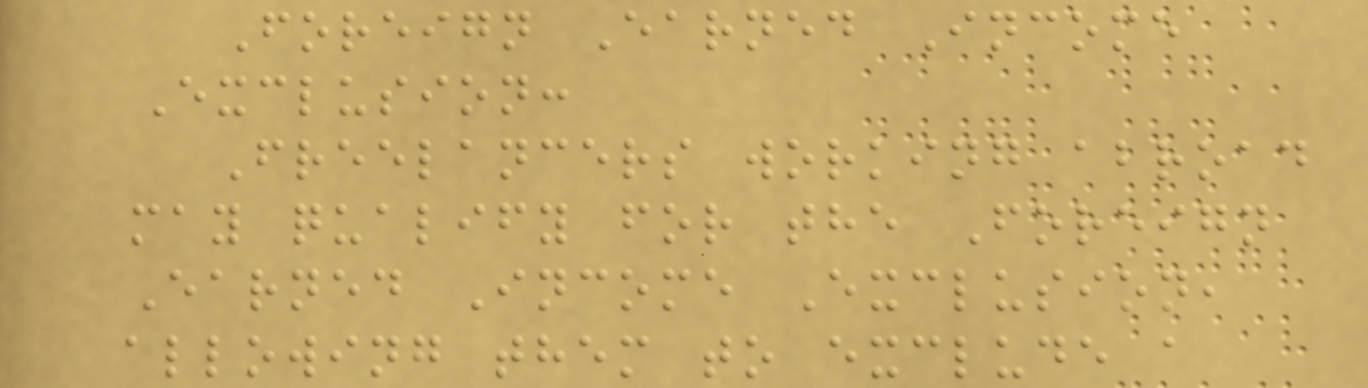Foreign Earned Income
Exclusion:
Freelancers working abroad
may qualify for the Foreign
Earned Income Exclusion,
allowing them to exclude a
